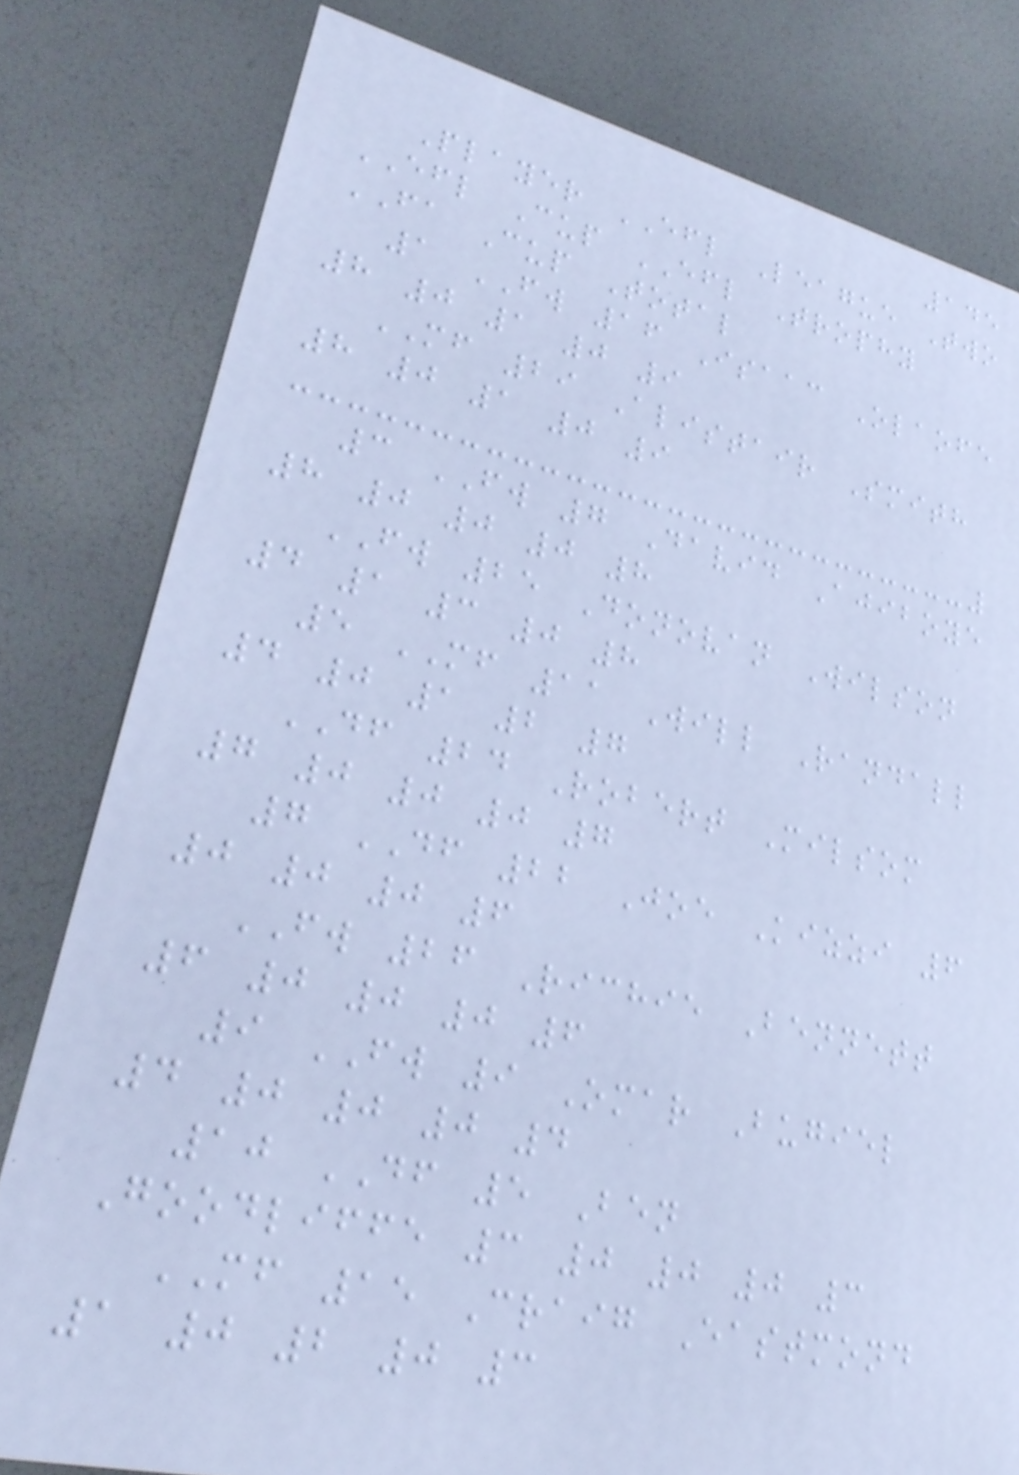145
Player EFL League Two
EFL Cup EFL Trophy
FA Cup Total
1 FW 16 Isaac Olaofe
8 0 1 0 9
MF 29 Alistair Smith
8 0 1 0 9
3 FW 7 David Ajiboye
8 0 0 0 8
FW 25 Donovan Wilson
4 1 3 0 8
5 MF 11 Will Randall
4 0 1 2 7
DF 24 Robert Milsom
7 0 0 0 7
7 DF 22 Joe Kizzi 6
0 0 0 6
FW 26 Richie Bennett
6 0 0 0 6
9 FW 9 Omar Bugiel
4 0 0 0 4
10 DF 5 Ben
Goodliffe 3 0 0 0 3
MF 15 Craig Eastmond
1 0 2 0 3
